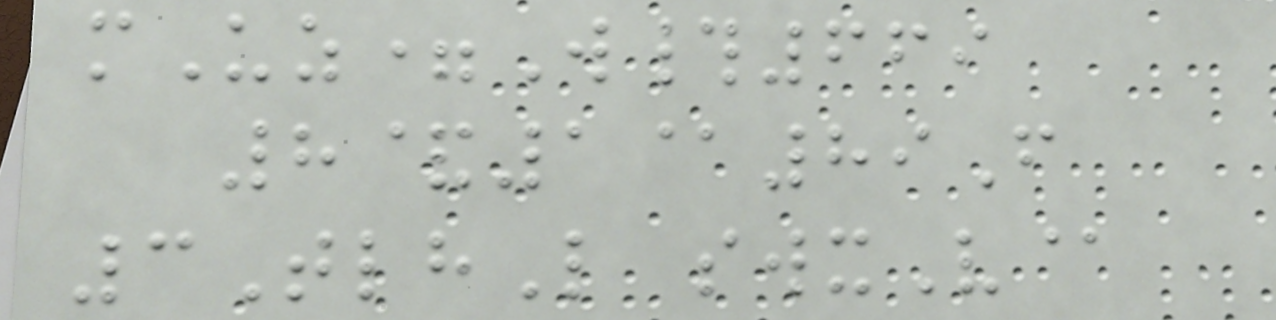mUz=W#669
8&1@89F
3TlhL swxV@
